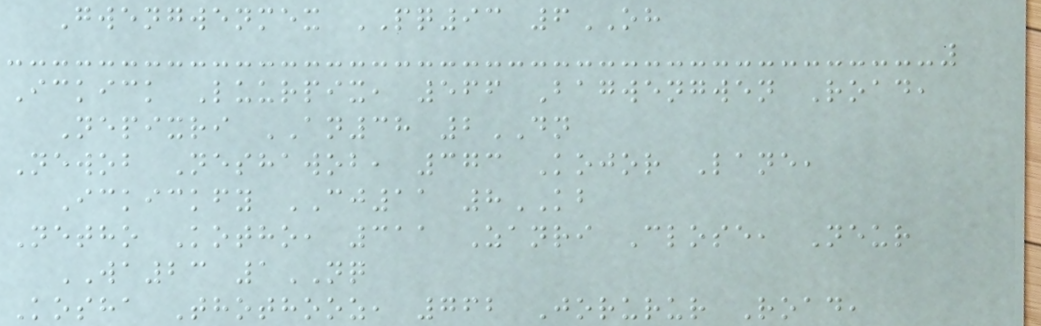Gwengwenmex PQ93 6OH
Ickick Luurpix, 566 Bagwengwen Road,
Nepixri AN38 2DN
Newob Neshawob, 373 Kojor Lane,
Ickickfy CJ11 8KB
Netho Kotho, 311 Zanri Close, Neur
WA23 1NQ
Kosha Thothooz, 762 Jorurur Road,
